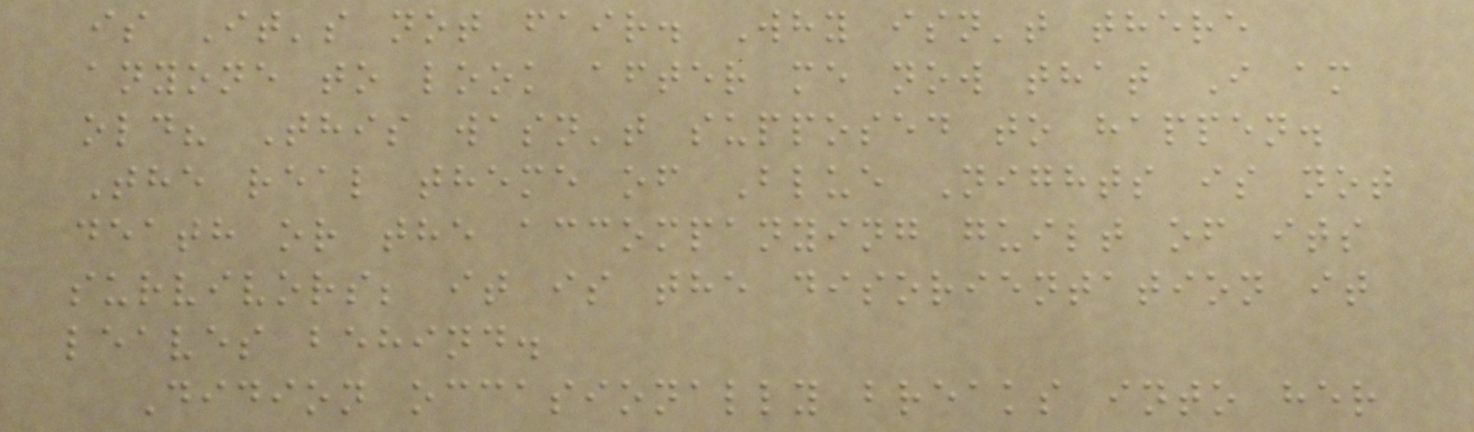is It's not fair. Why isn't there
anyone to look after me now that I am
old? This wasn't supposed to happen.
The real theme of Blue Nights is not
death or the accompanying guilt of its
survivors; it is the disorientation it
leaves behind.
Didion occasionally breaks into her
